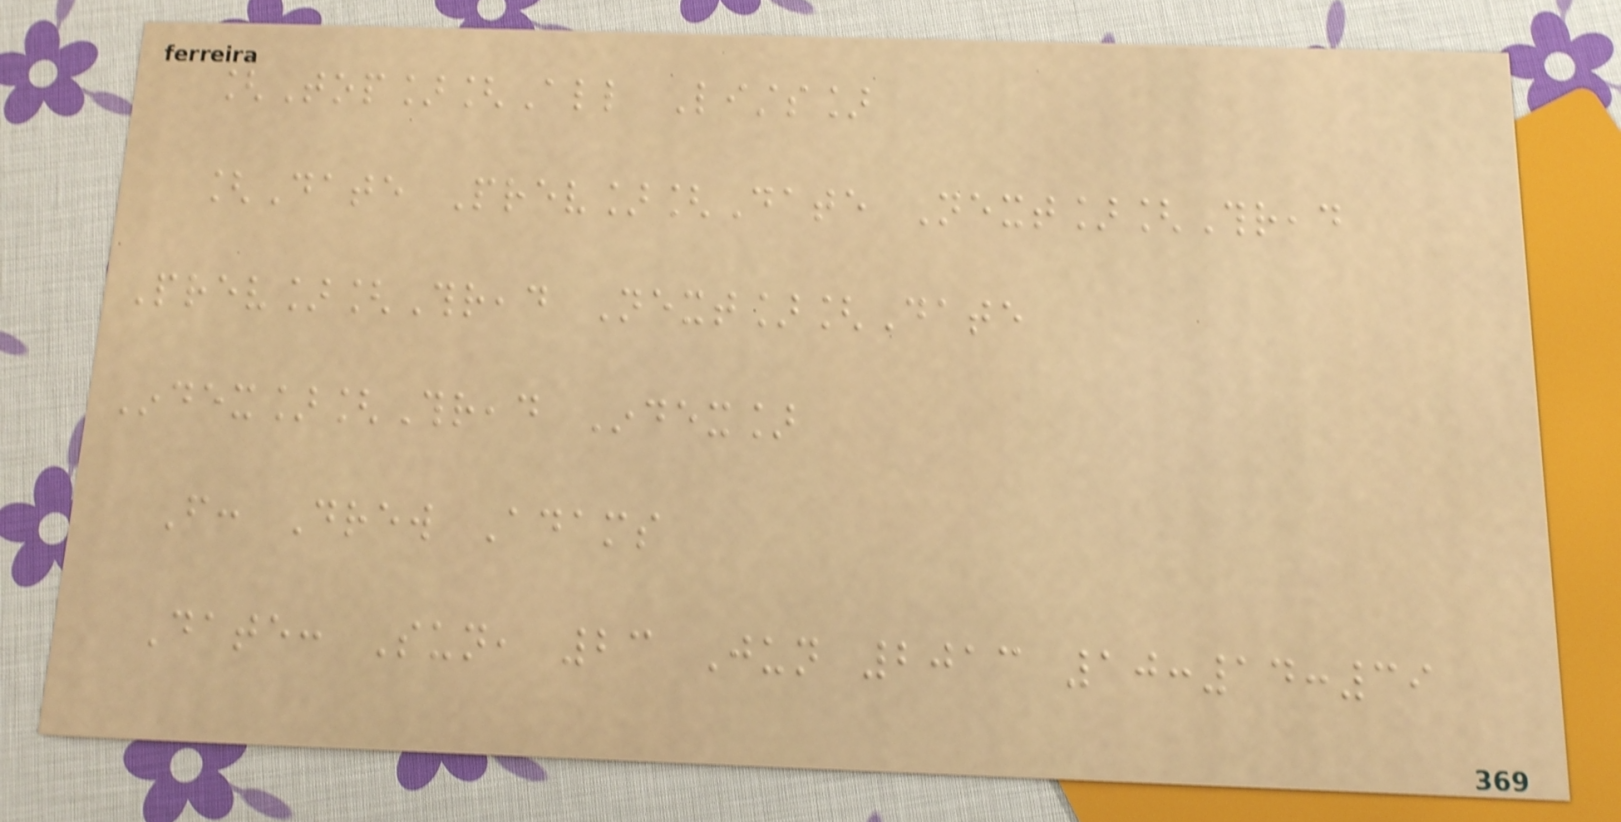[Top][All Lists]
[Date Prev][Date Next][Thread
Prev][Thread Next][Date
Index][Thread Index]
From: Drew Adams
Date: Sun, 23 Jun 2013 10:14:39
